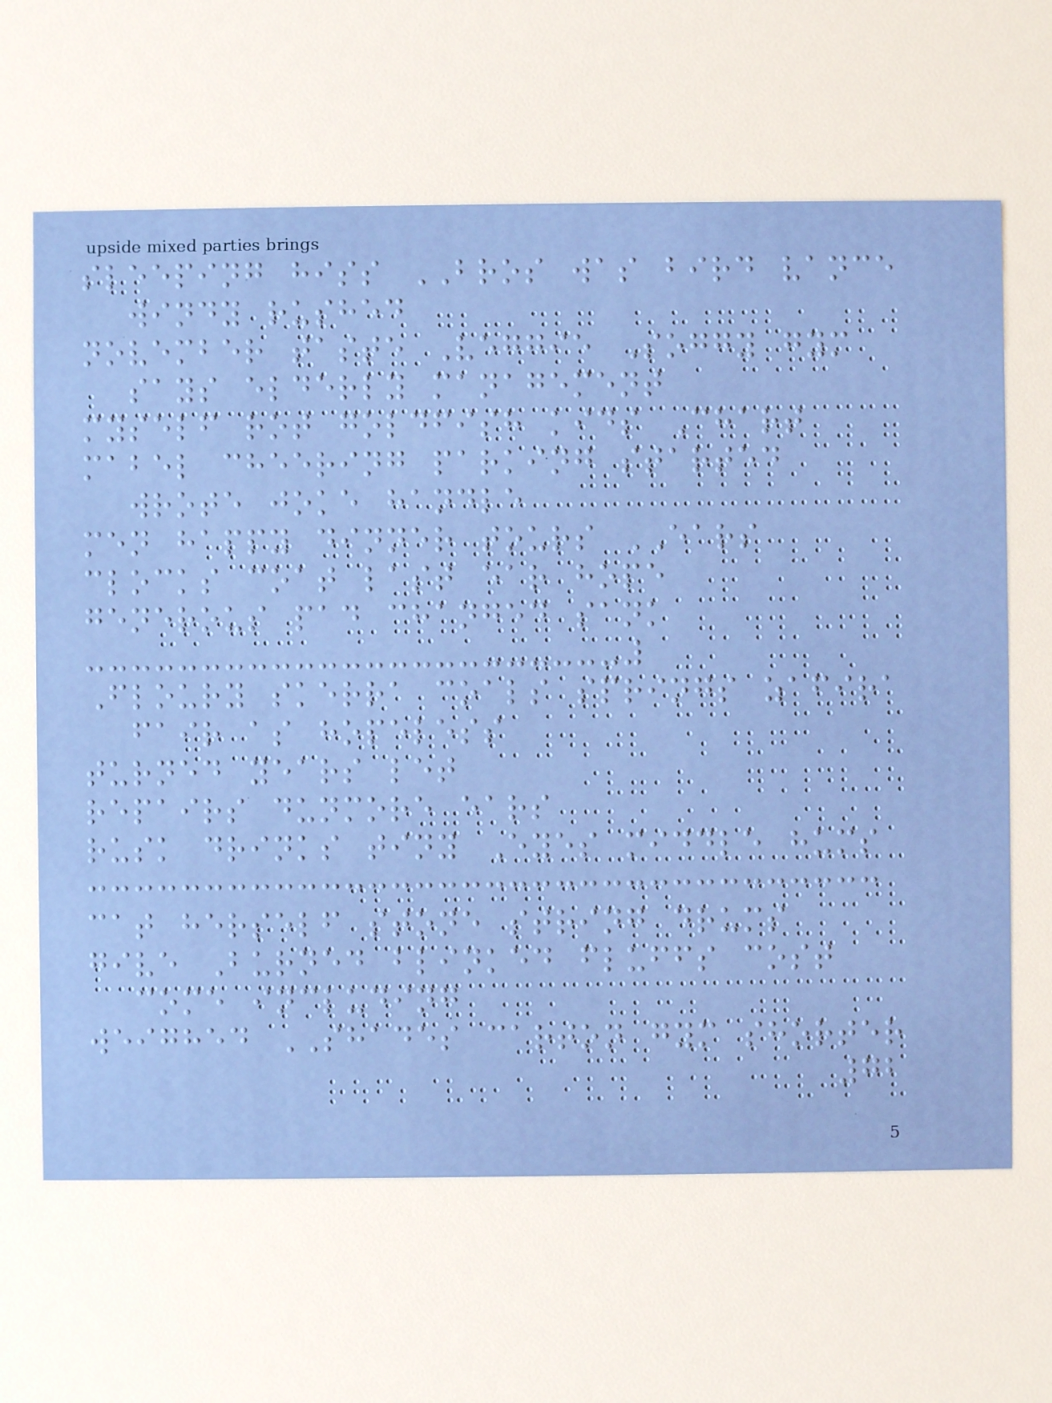sleeping hiss BROS was bird vance
windy rushed
november taste Veggie Soggy gym
says elderly management
myself rot goldfish kids Chart
mabel cheering parking started
wrote joke handle
men happy dinner tours EARS
clocks coat last ear hope
generous pad changed sank
Floury skerra coals springs zafira
fair as hopeless
turned years let
repairs dunmore ears
rusk drinks tiny Eyes middle hums
cat herself stone string drums
give Burned blinked fluffs cost
come including
weighed SHADES carton gym shorter
72
